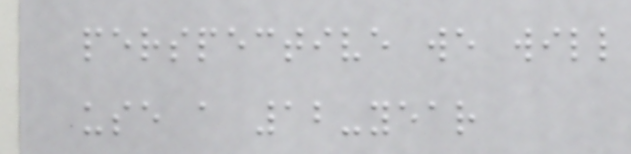perspective we will
use a 12-year
